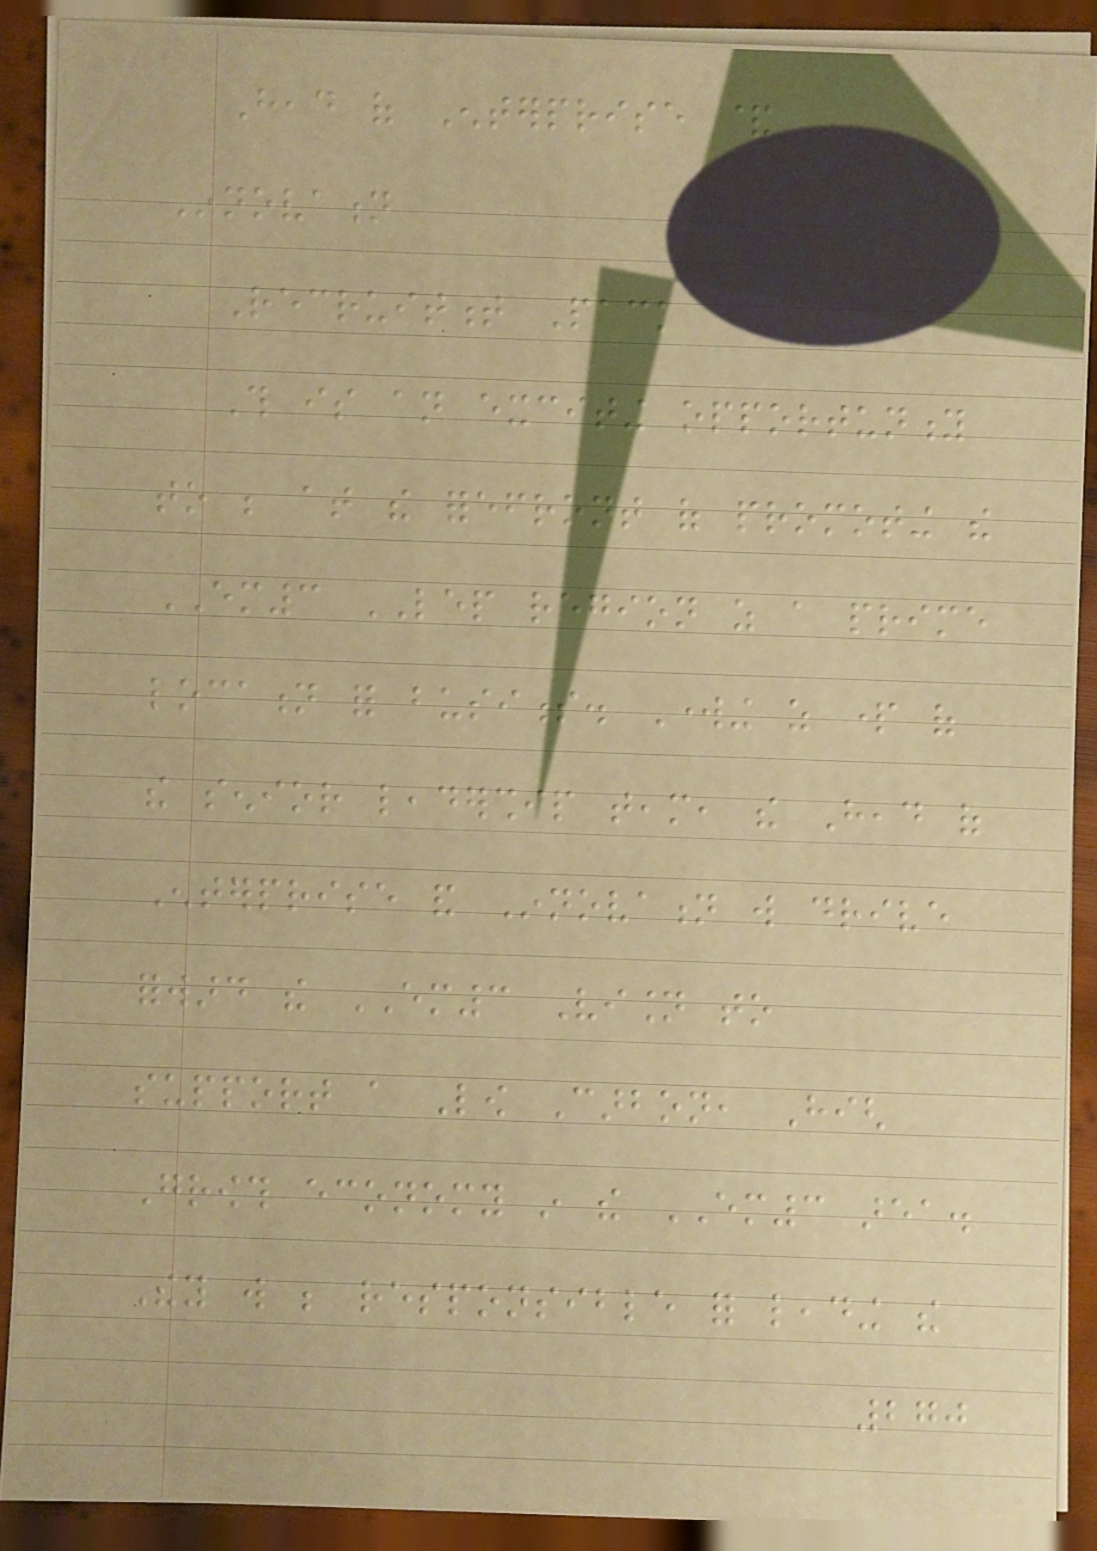Head of Enterprise &
Innovation
Recruitment Pack
This is an exciting opportunity
to be at the forefront of promoting the
EM3 LEP region as a prime
location for business. Working as part of
the senior leadership team, the Head of
Enterprise and Innovation will drive
forward the EM3 Vision to
support a Low Carbon, High
Growth economy in the EM3 area.
They will be responsible for leading the
270
